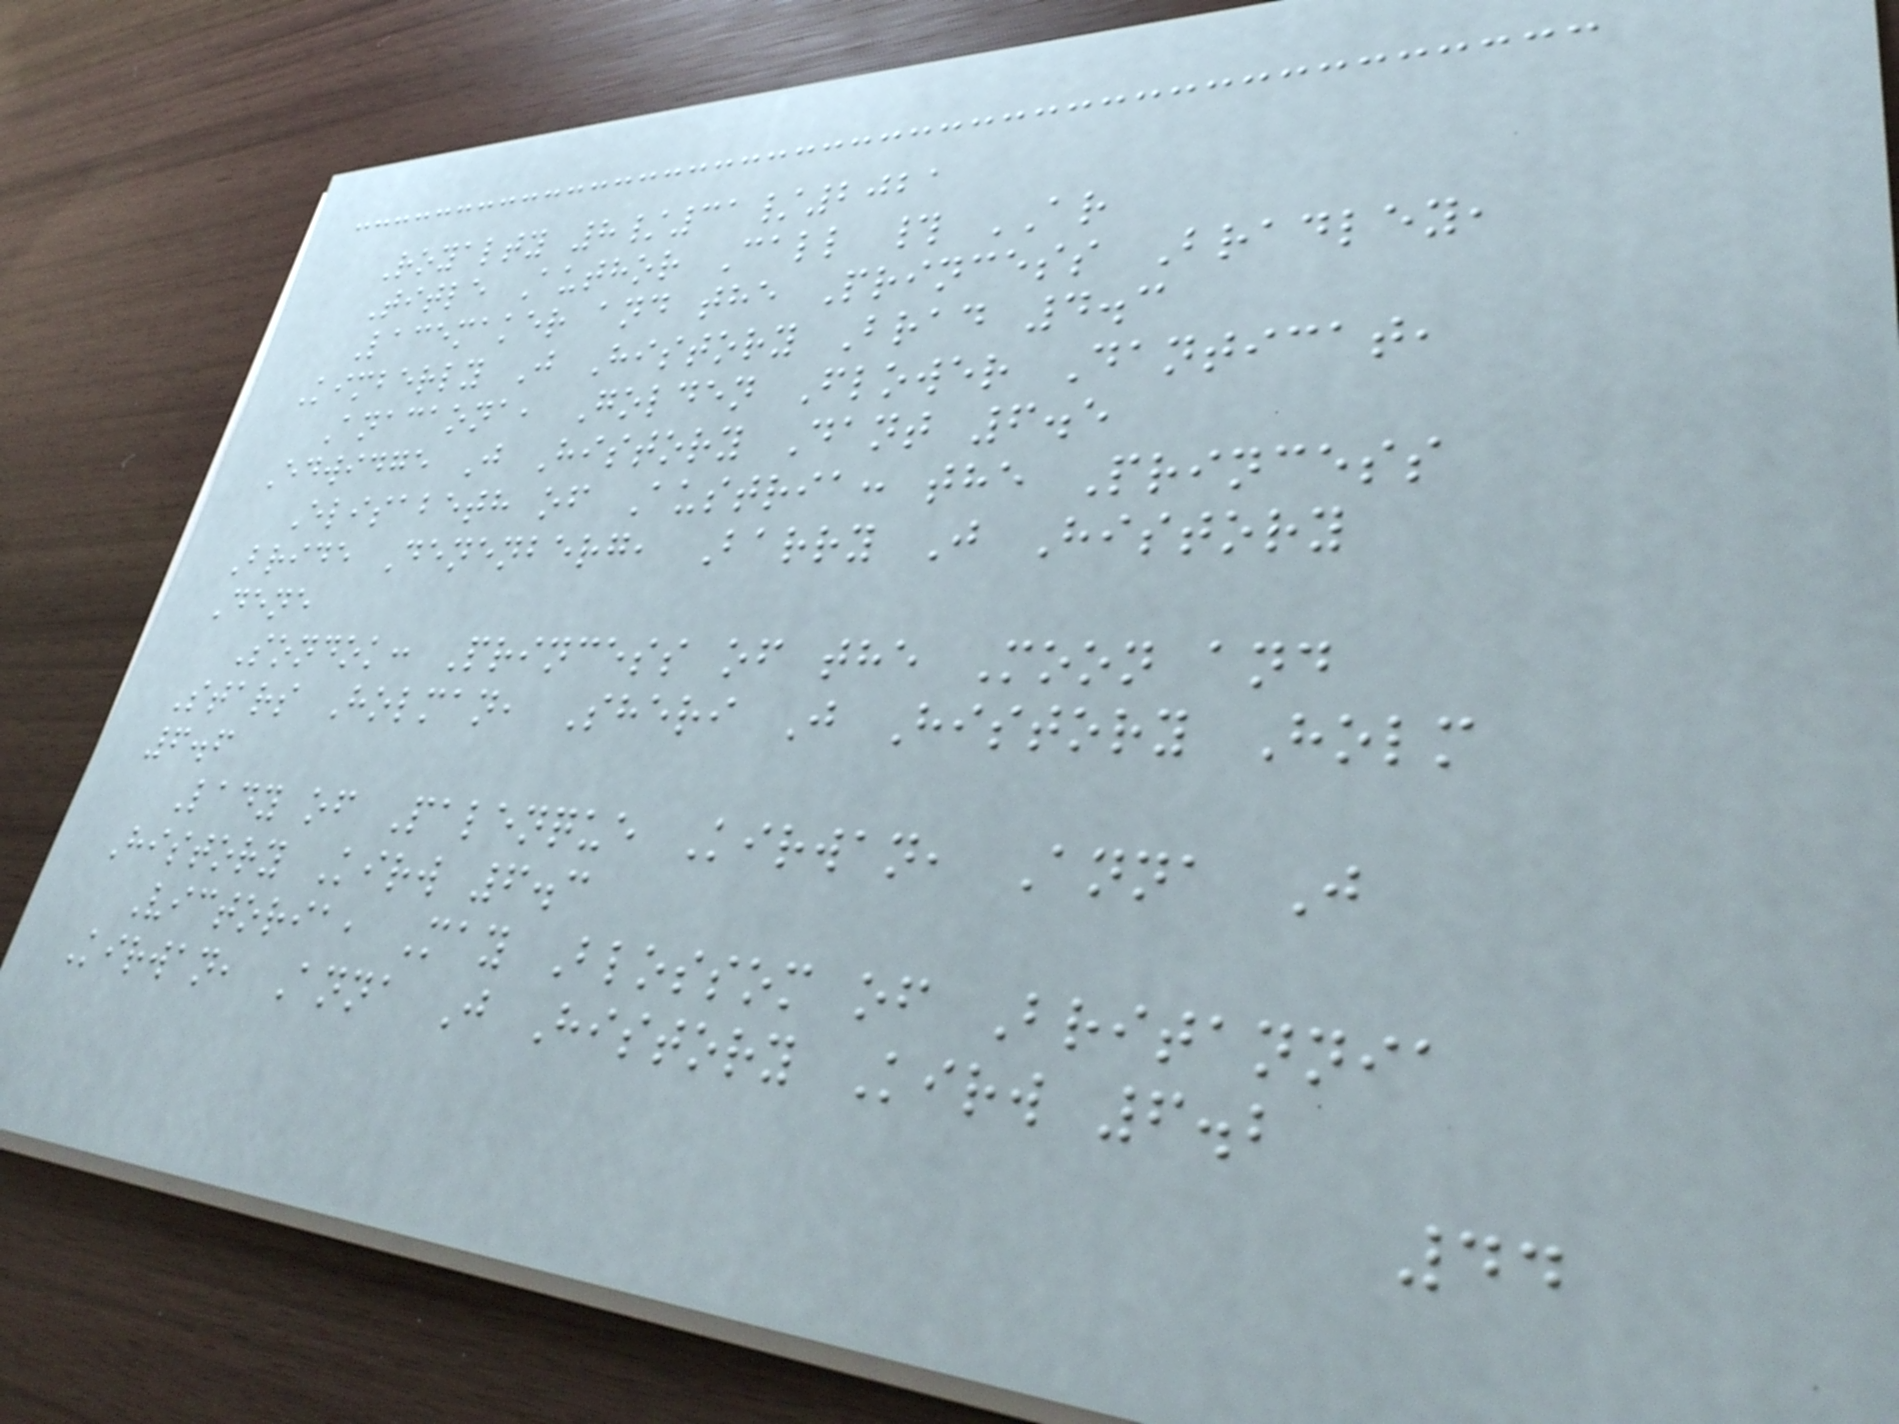Royalty 8/31/2021
Title Author Call # AR
Lacemaker and the Princess Bradley,
Kimberly J History Brad 4.3
Anacaona, Golden Flower Danticat,
Edwidge J History Dant 6.5
Elisabeth of Austria: the Princess
Bride Denenberg, Barry J History
Dene
Sondok: Princess of the Moon and
Stars Holman, Sheri J History Holm
6.6
Lady of Palenque Kirwan, Anna J
History Kirw 6.3
Victoria, May Blossom of Britannia
Kirwan, Anna J History Kirw 6.2
44
